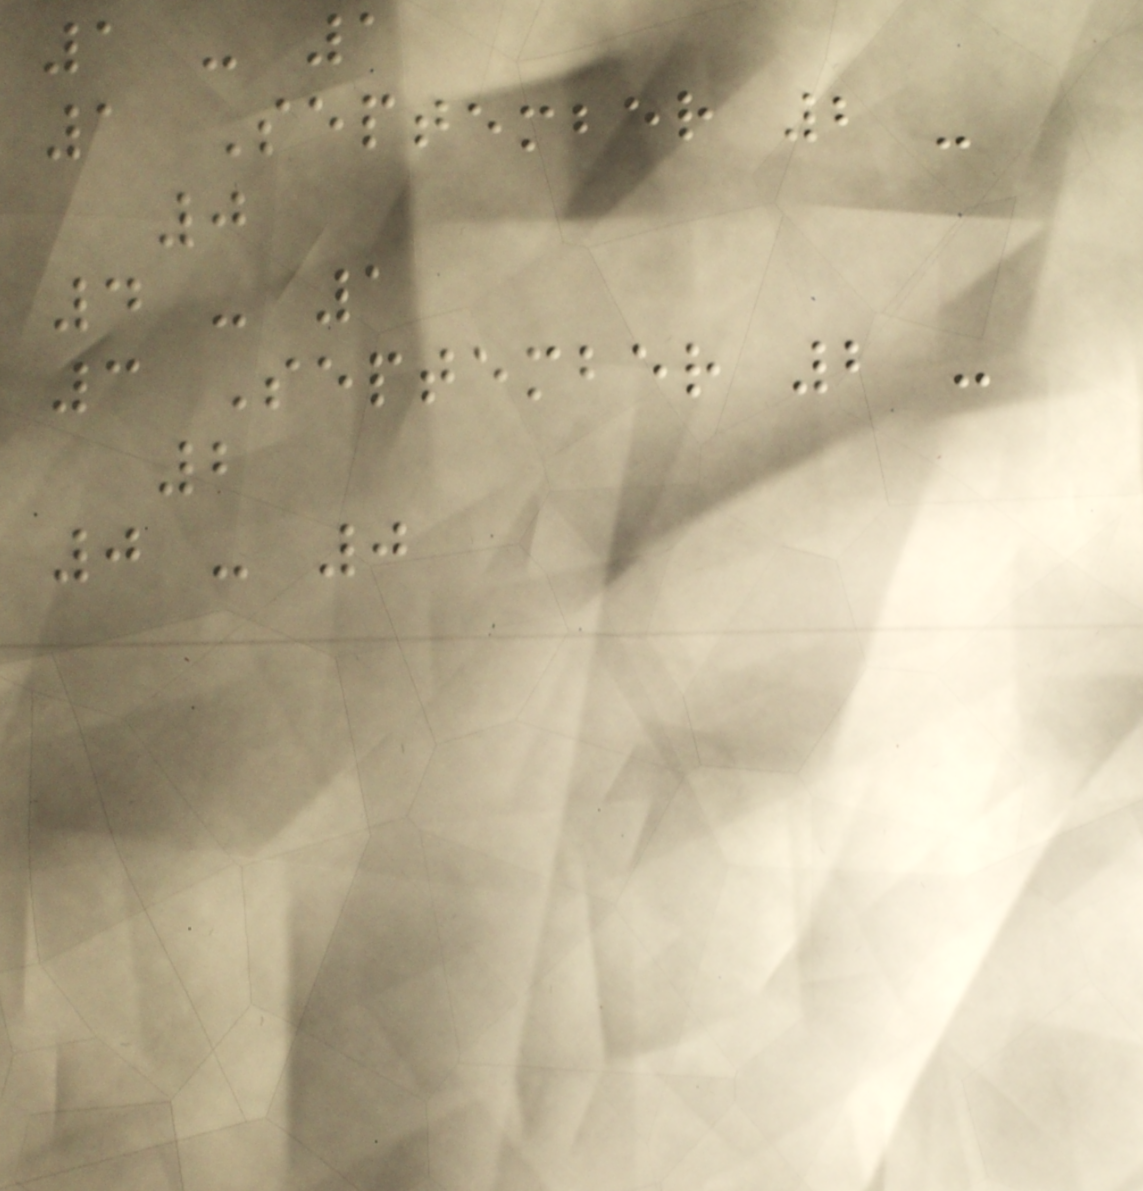1 - 1
1 September 2 -
0
4 - 1
3 September 2 -
2
0 - 0
